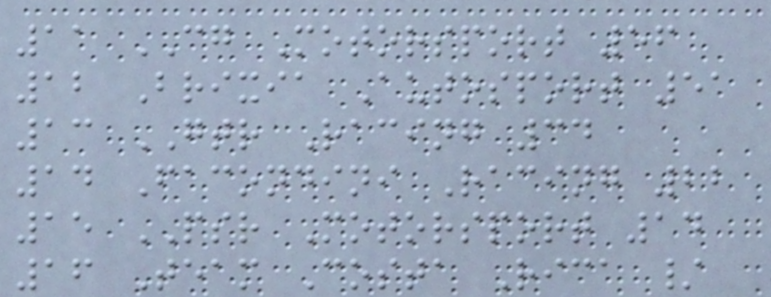11 CG Motorsport 56
12 Brixia Autosport 51
13 GTR Racing 34
14 Facondini Racing 22
15 PSR Motorsport 14
16 Team Costa Rica /
